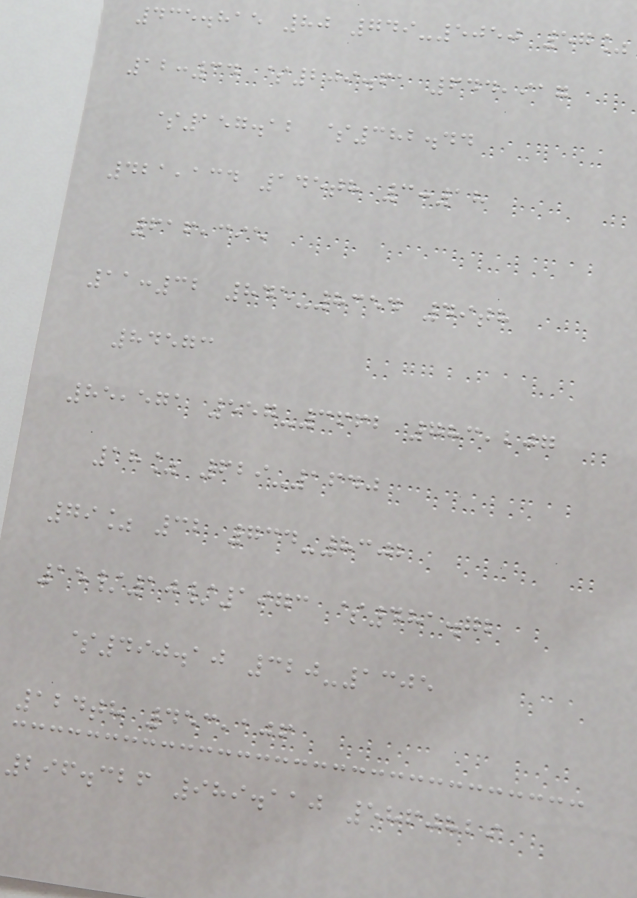435.815 80 749-5050 57%
12:34 $209.61 644,917
$157.12 $382.44
421,134 145th 3:18
616,395
11:32 845-8354 49th
84573
85,571 557-3662 783,207
18% 629-1640
79% 32 734-8302
15/10/1973 $481.72
$490.10 320-1305
124th 453,106
296.326 989.110 5860829
